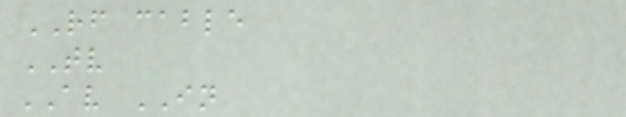RF cable
TV
AV IN
